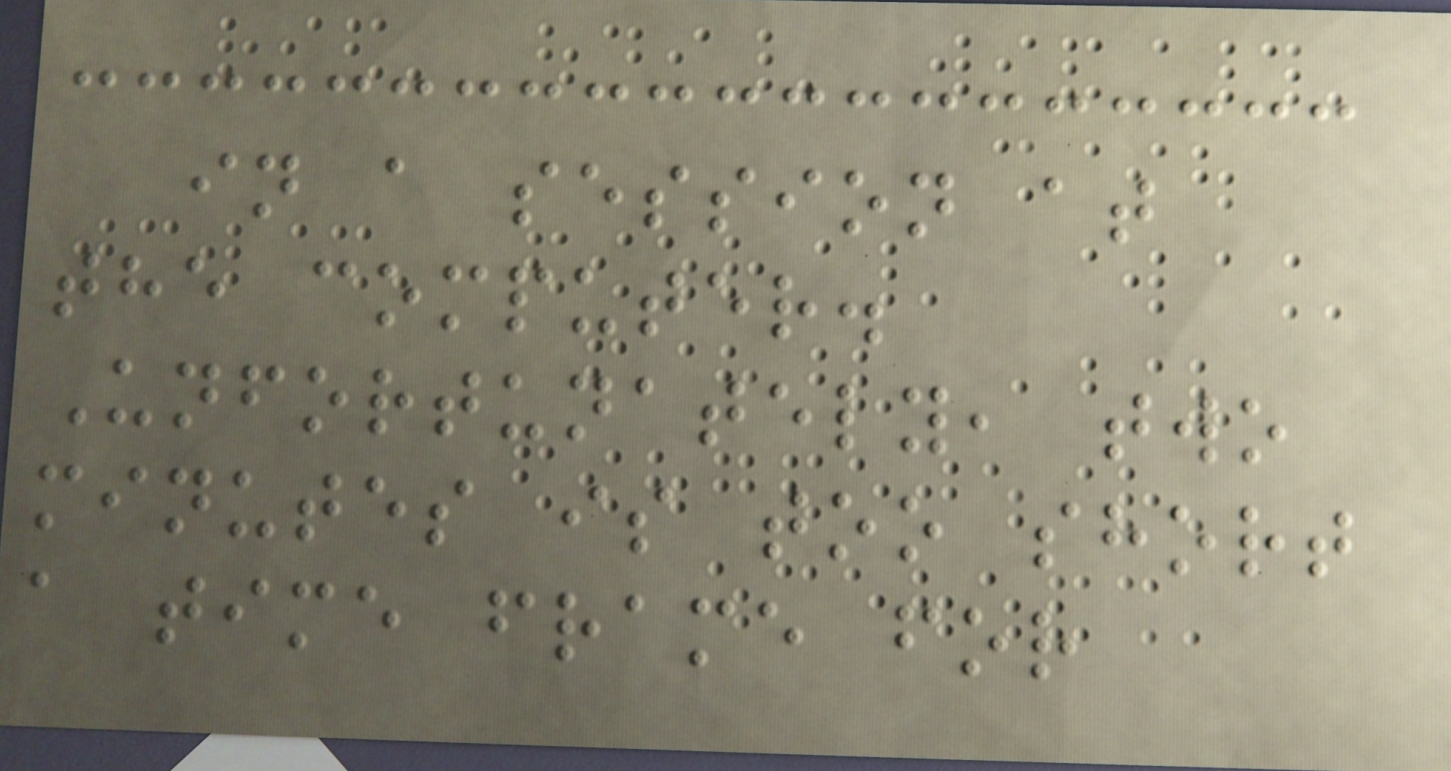in a session at
the computer.
Unfortunately, two
minutes is too short
a time frame for
